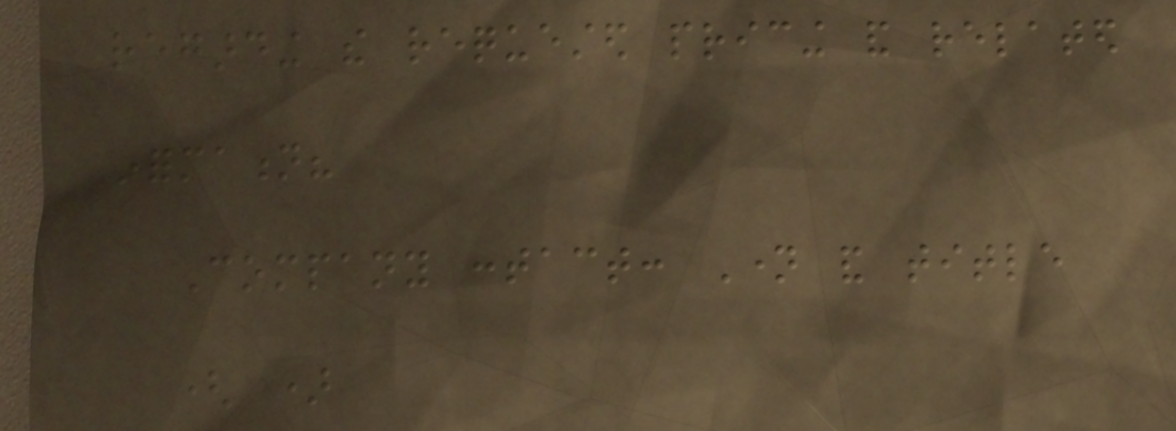regarding the requested pricing and related
information?
Company contact: Name and title
( )
